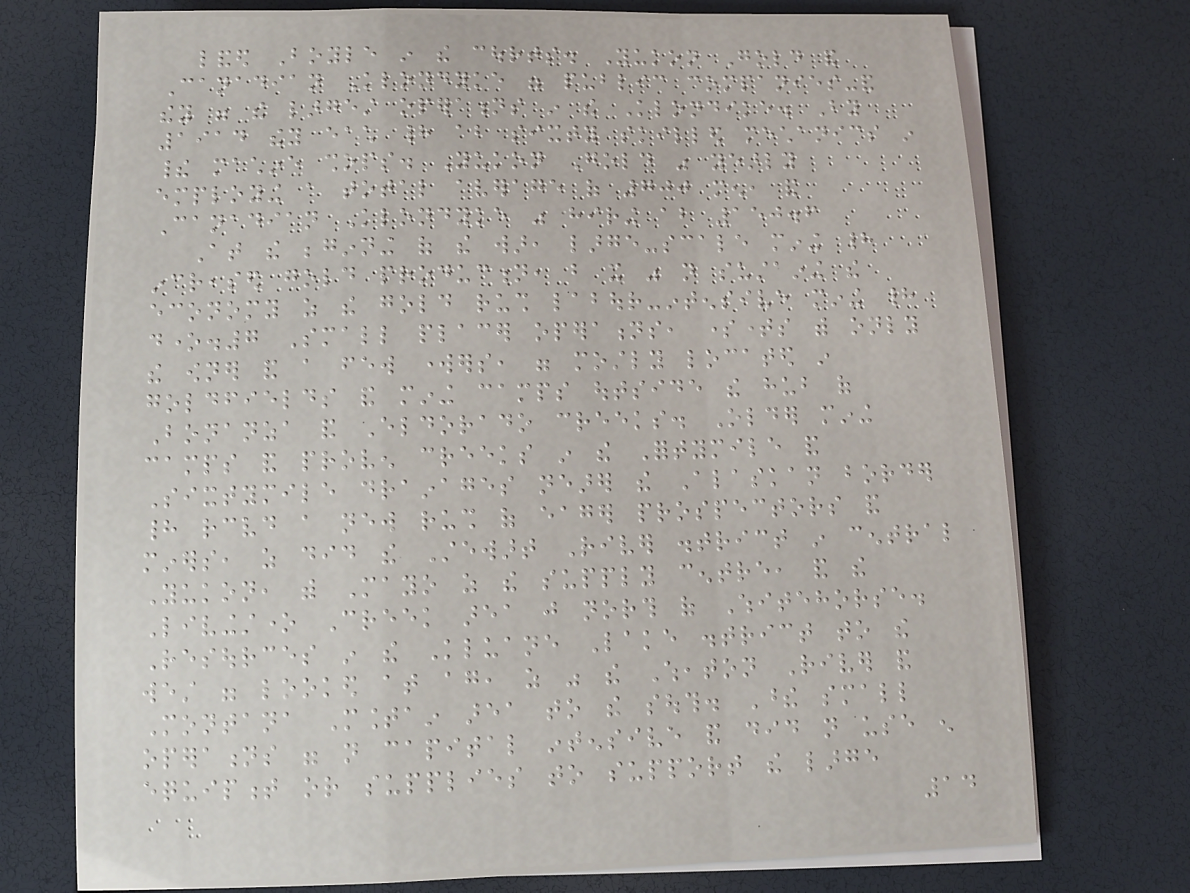landed Boyle in the courts. Yukon Gold and
Canadian Klondyke were public companies-and
they were the largest operations in the Klondike. By
1914 they each had about sixty skilled mechanics in
their machine shops. Yukon Gold was yearly
employing a total average of 700 men, and
Canadian Klondyke was hiring about 150.6
At the beginning of the war, large-scale mining had
increased gold production, but it was not sustaining the
economy as the gold rush labour-intensive mining had
done.7 Small placer operations, sometimes with only
the owner and a few workers, were mostly located in
goldfields and mining camps outside the hub of
Bonanza and Eldorado creeks. Older mining
camps and proven creeks in the Fortymile and
Sixtymile drainages nearer the Alaskan border
had received a new rush of eager prospectors and
miners, as did the Stewart River district in central
Yukon, with Mayo as the supply centre, and the
Livingstone Creek area just north of Whitehorse.
Resources in the Kluane Lake district to the
west were looked at again, as was the Wheaton River and
Montana Mountain area to the south. These small
operations were not capital intensive and did not use enough
equipment or supplies to support the large
14
